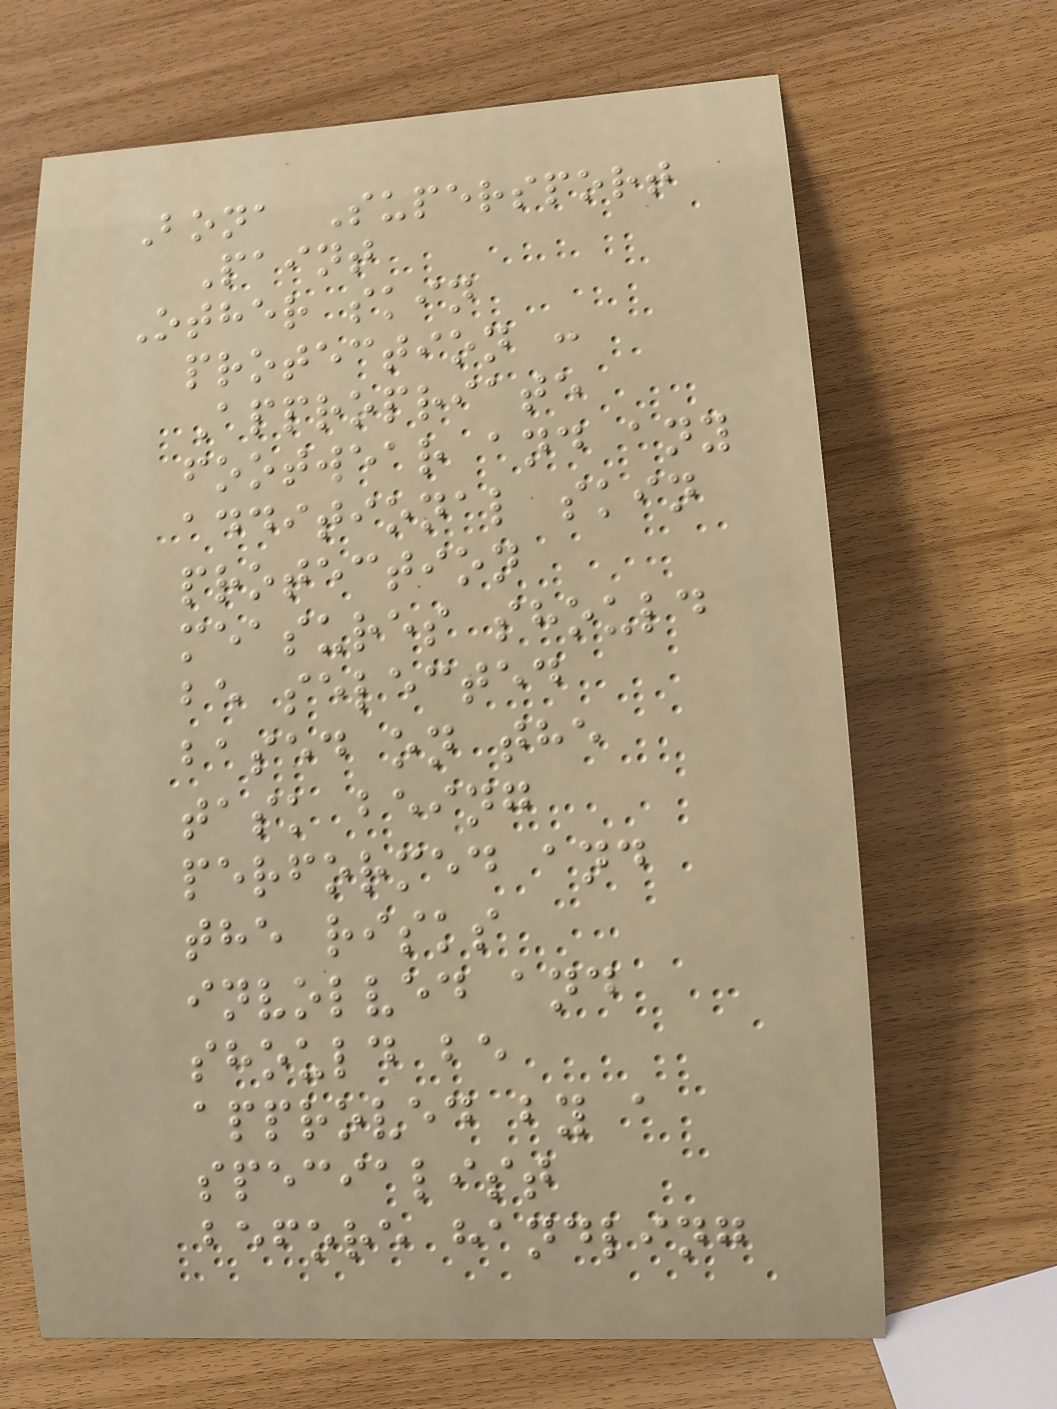Bona Supersport
Paint
Other skin
protection :
Appropriate
footwear and any
additional skin
protection
measures should
be selected
based on the
task being
performed and
the risks
involved and
should be
approved by a
specialist
before handling
